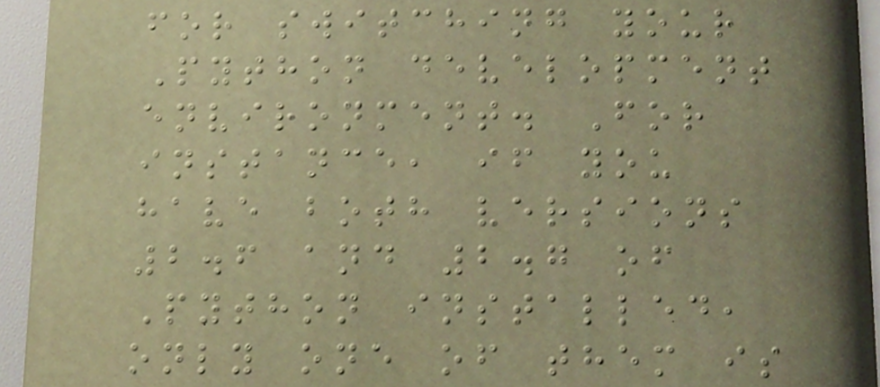for switching your
Python development
environment. For
instance, if you
have both versions
2.6 and 2.7 of
Python installed,
only one of them is
